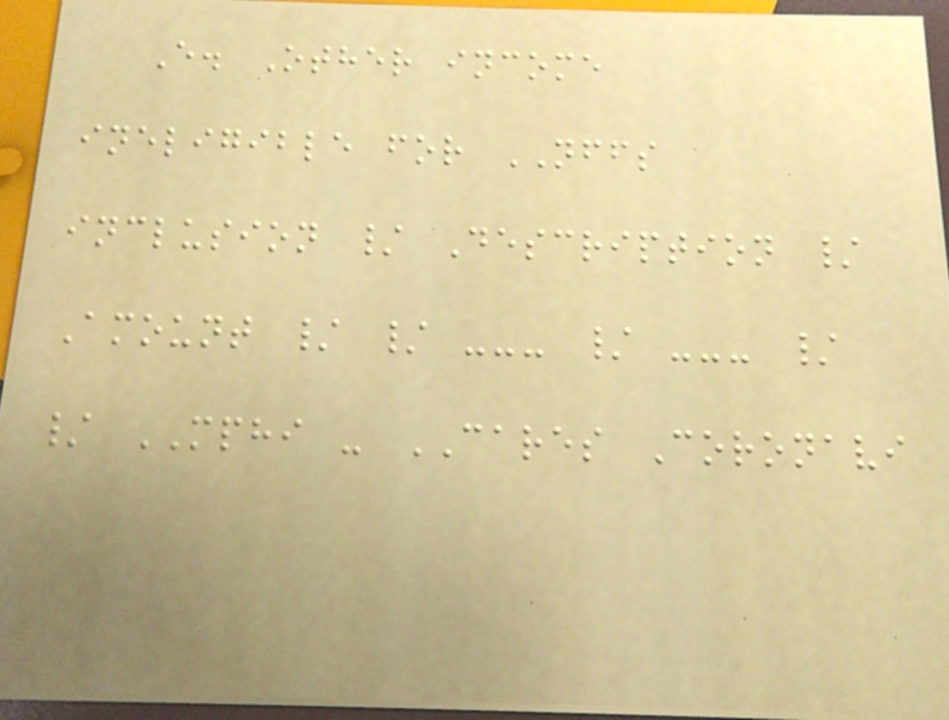E. Other income
ineligible for NFFS
inclusion / Description /
Amount / / --- / --- /
/ MPHI - CARES Coronavi
